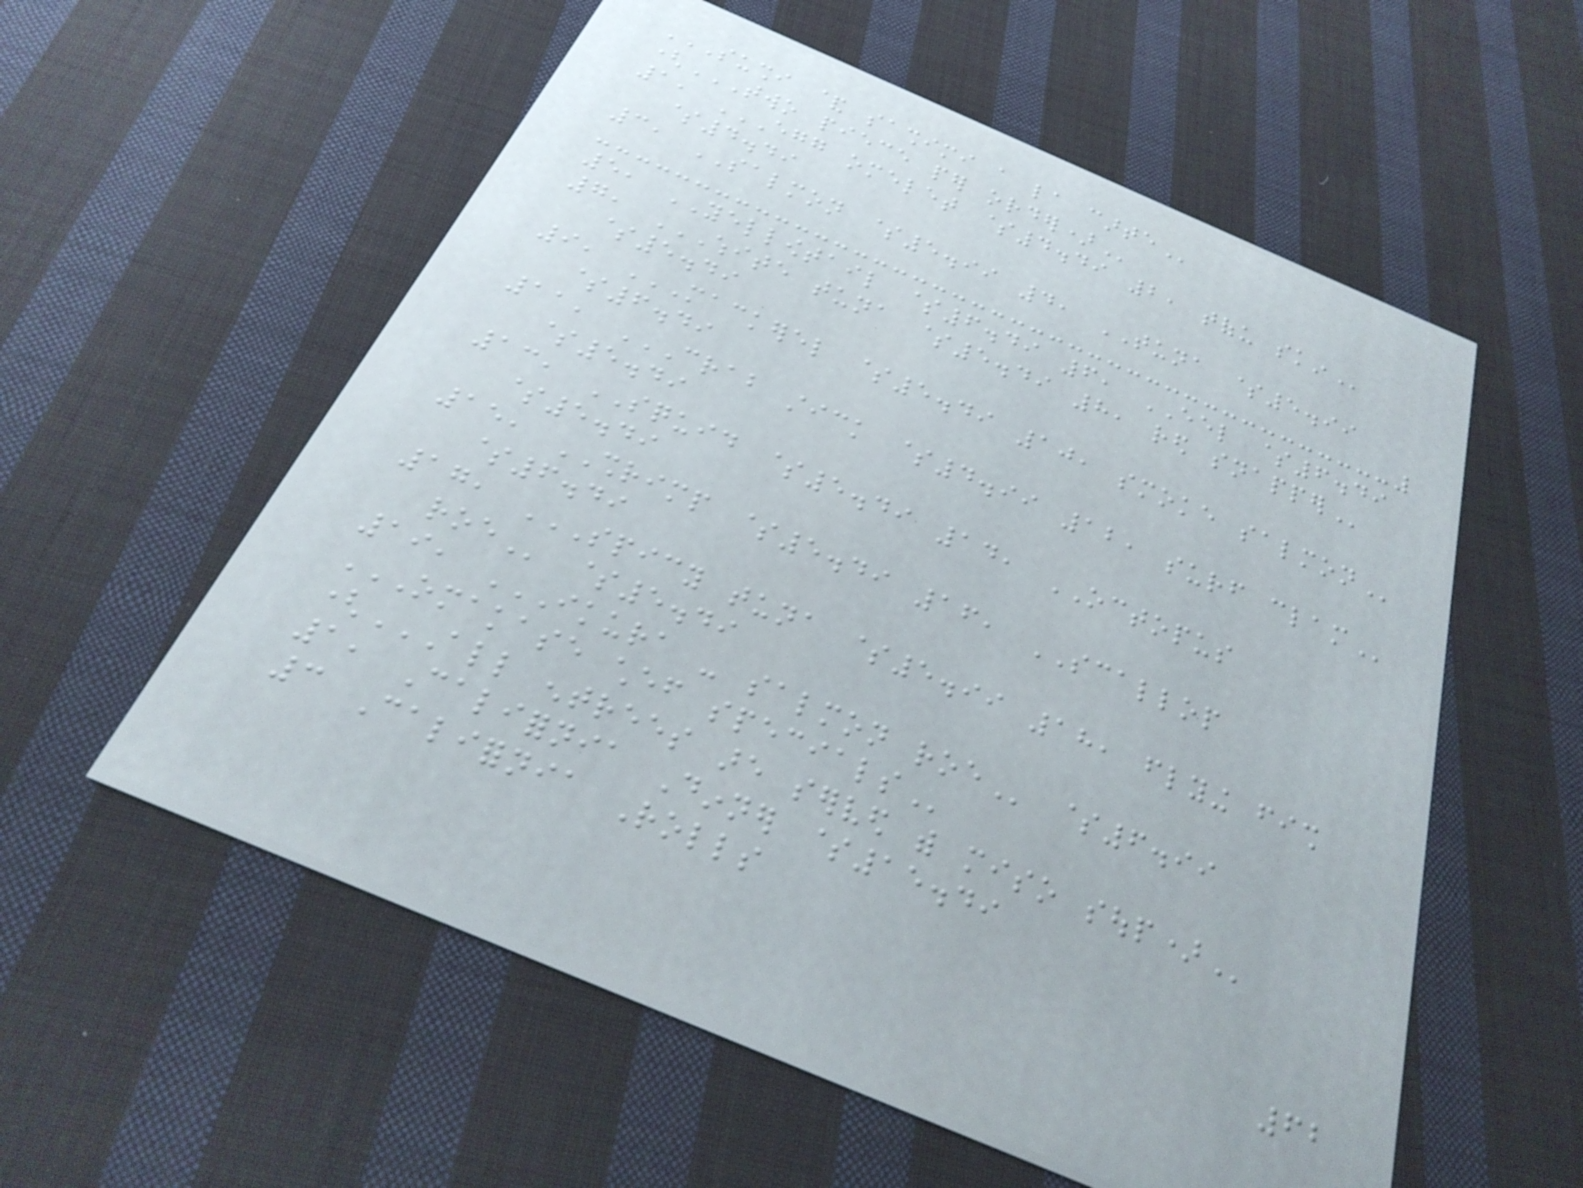SUSHI & SASHIMI A LA CARTE
(TWO PIECE PER ORDER)
1, EGG OMELET $4.49 2, TOFU SKIN
$4.49
3, SALMON $5.99 4, TUNA $5.99
5, YELLOWTAIL $6.49 6, EEL $6.49
7, WHITE TUNA $5.49 8, RED SNAPPER
$5.49
9, MACKEREL $5.49 10, SMOKE SALMON
$6.49
11, CRAB STICK $4.99 12, SURF CLAM
$5.49
13, SQUID $5.49 14, OCTOPUS
$5.49
15, SHRIMP $5.49 16, SCALLOP
$6.49
17, SPICY TUNA $5.99 18, FLYING FISH
ROE $5.49
19, IKURA - SALMON ROE $6.99
OMAKASE CHEF SPECIALS
(ALL ENTREES ARE SERVED WITH MISO SOUP)
1, California Dinner $15.49
3 California Rolls
62
